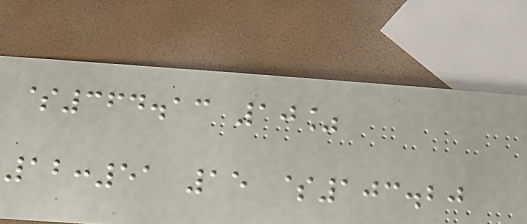$364.13 10%
12:51 15 $103.20
